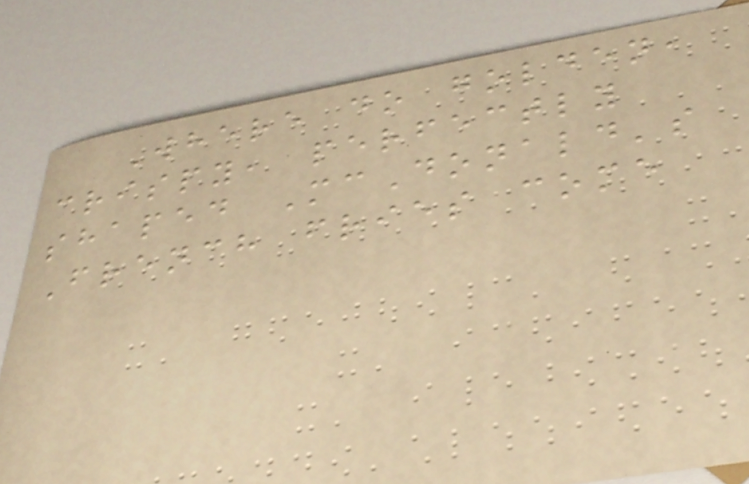Where do golden,
crispy, perfectly
shaped McDonald's
French fries come
